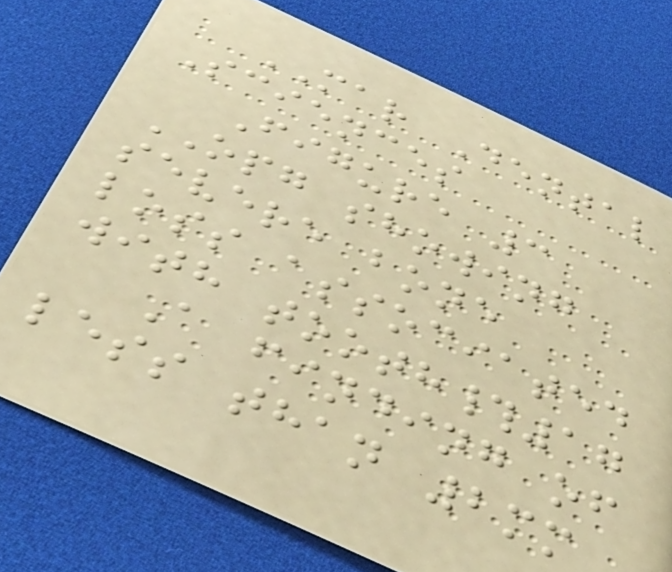MAR Dental
Sciences
Figure 3
OPG showing
severe bone
loss associated
with tooth#17
A finding of
less than 2mm
